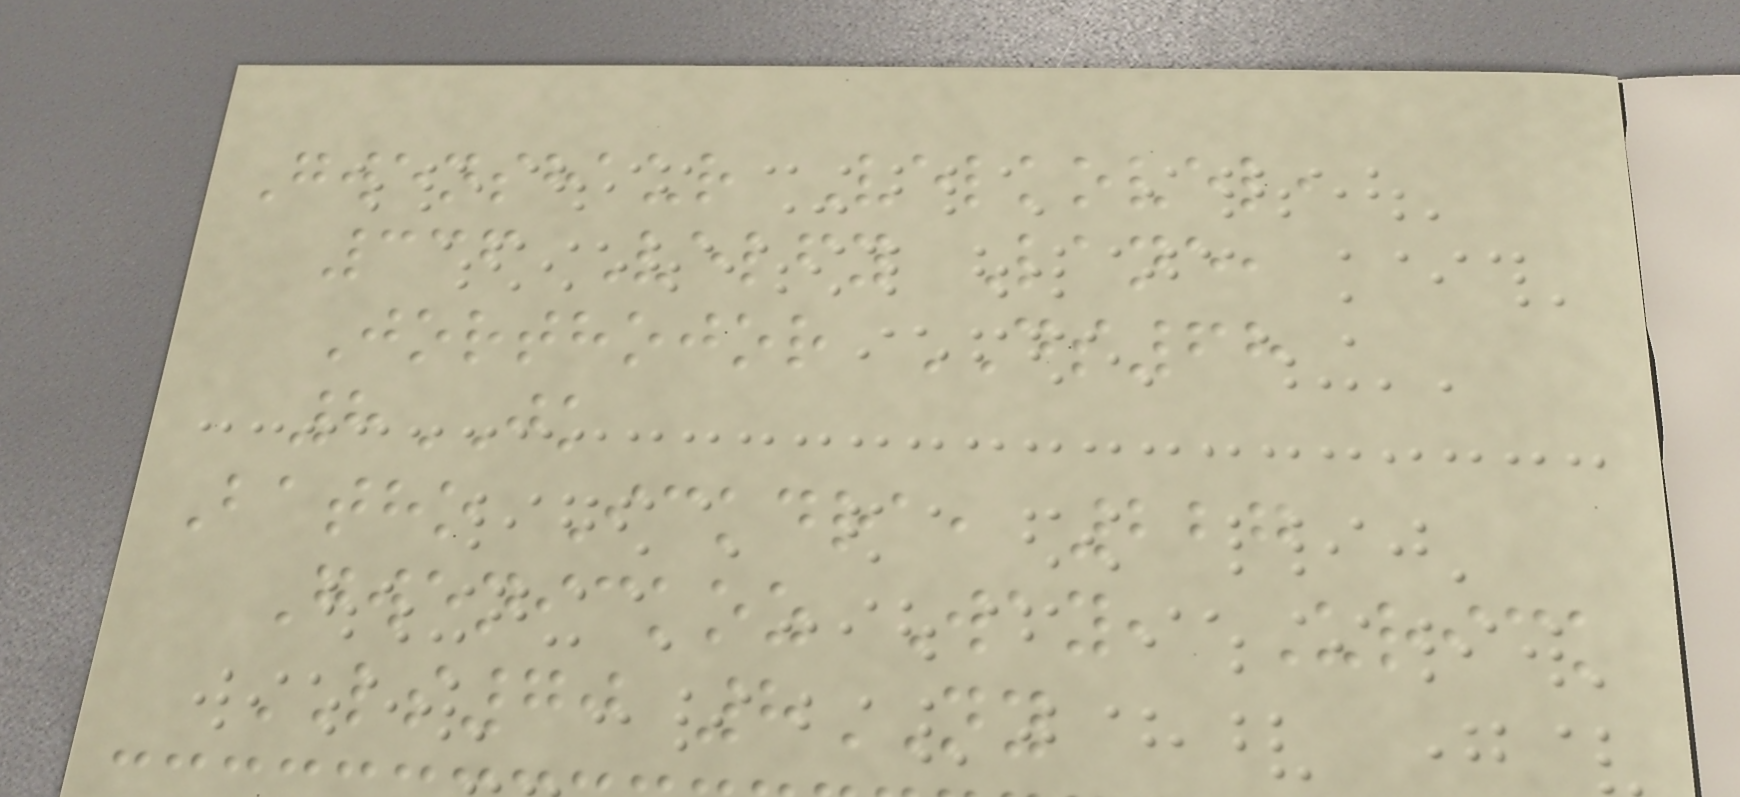Gwenshaur Velkovel,
336 Velfy Lane,
Jorthojor DS68
8JK
Batho Ickdra, 227
Gwenickoz Way, Urick
LS70 8NY
